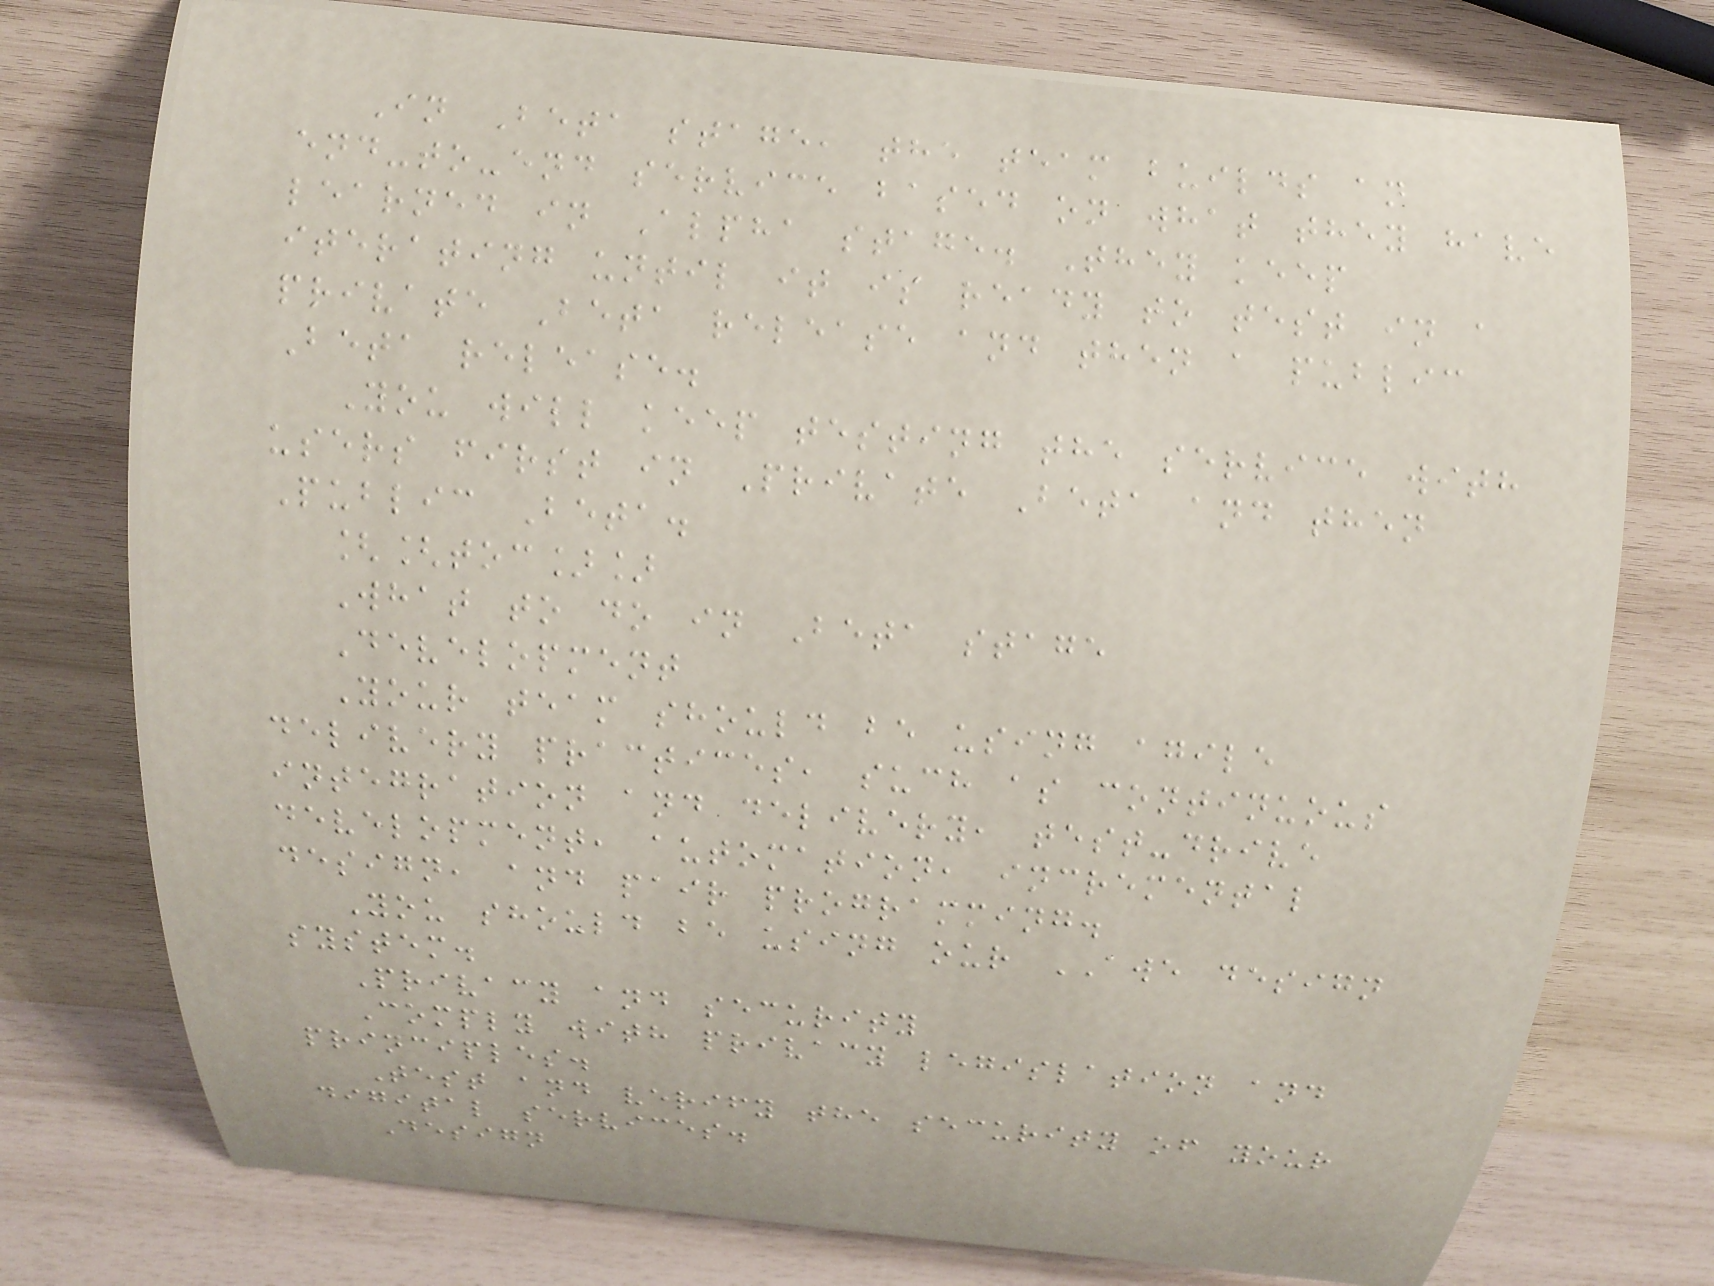In Beta stage, the team builds an
end-to-end service based on what they have
learned in Alpha stage. They keep
iterating until it is ready to test in a
private Beta release and then a public
Beta release.
You will keep testing the service with
users first in Private Beta and then
Public Beta.
[[toc]]
What to do in Beta stage
Development
Your team should be using agile
delivery practices, such as continuous
integration and delivery, test-drive
development, automation, incremental
design, and pair programming.
You should be using our AWE design
system.
Privacy and security
Comply with privacy legislation and
principles.
Test and verify the security of your
digital services.
Design
